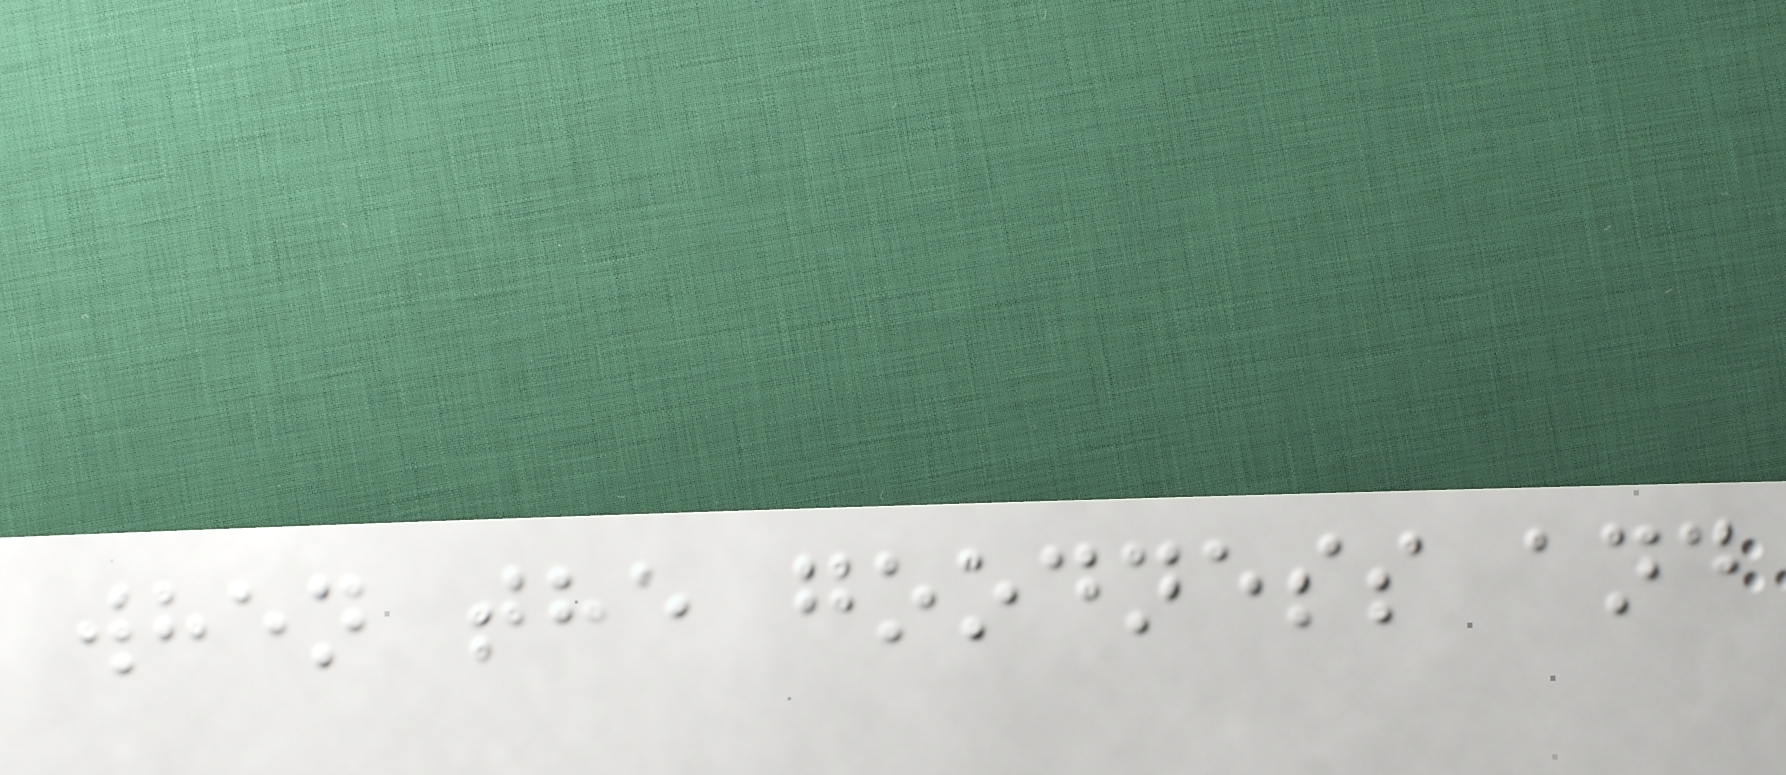when the goodness and
